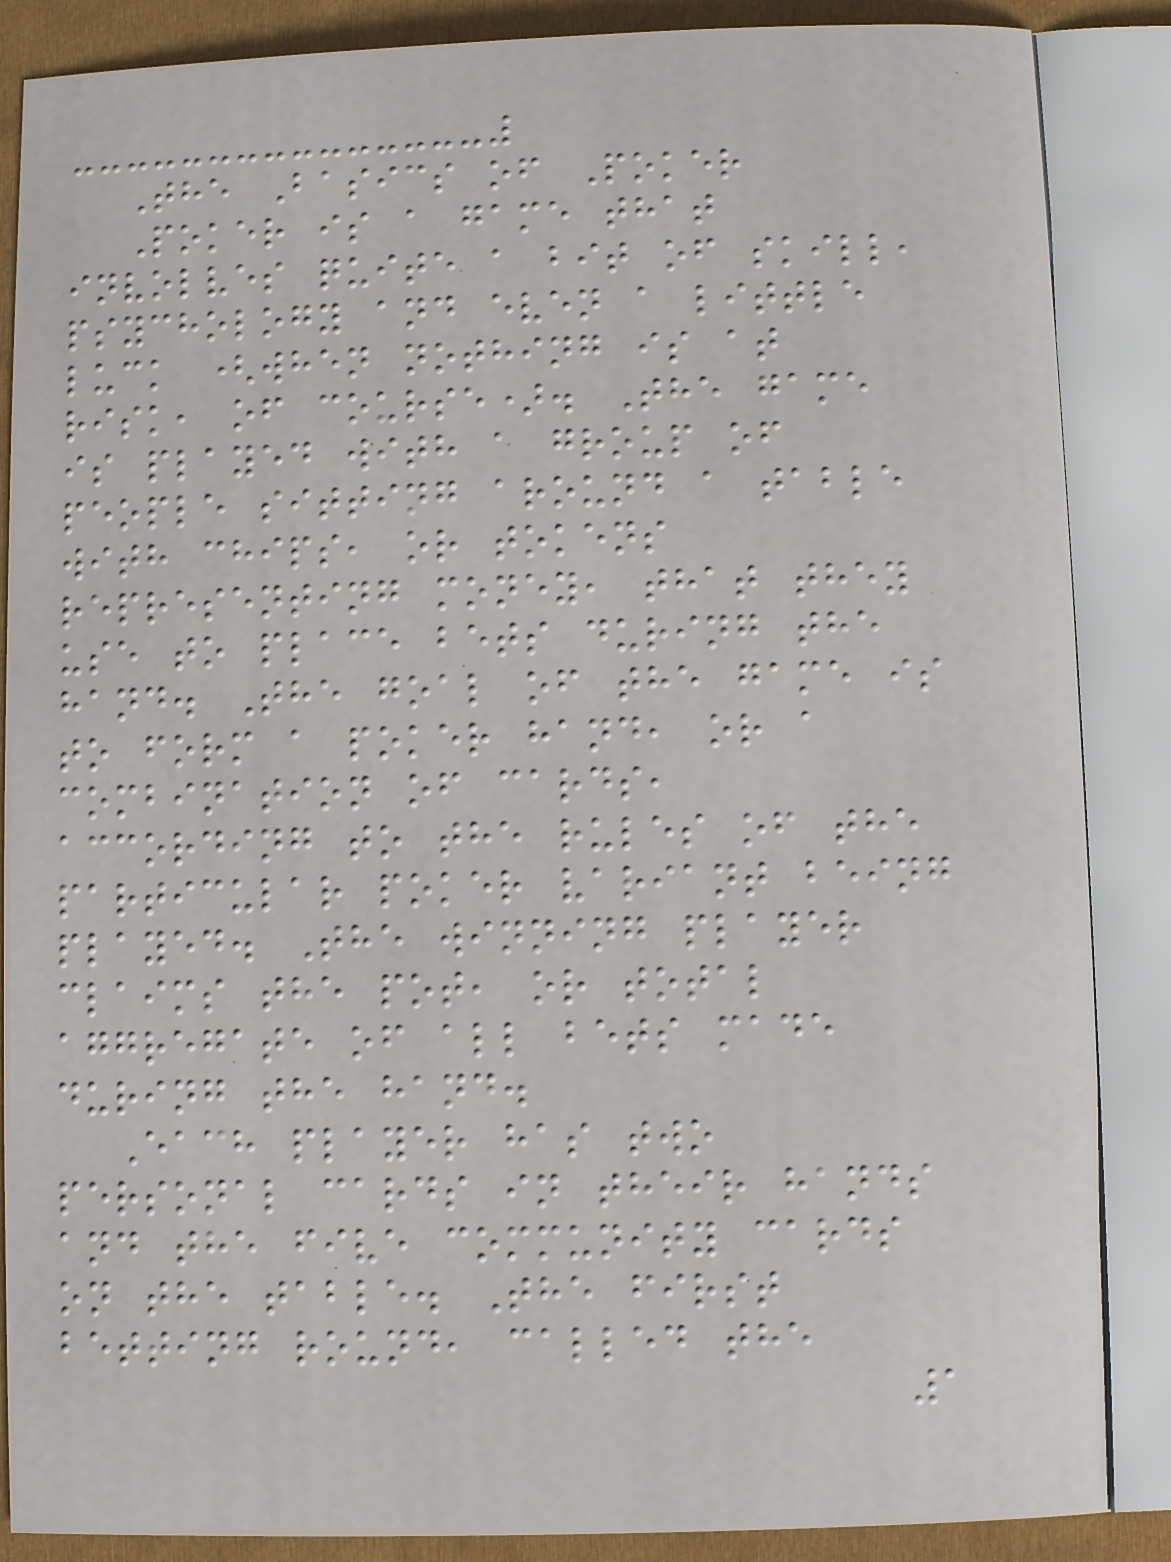The Basics of Poker
Poker is a game that
involves quite a bit of skill,
psychology and even a little
luck (when nothing is at
risk, of course). The game
is played with a group of
people sitting around a table
with chips, or tokens
representing money, that they
use to place bets during the
hand. The goal of the game is
to form a poker hand, or a
combination of cards,
according to the rules of the
particular poker variant being
played. The winning player
claims the pot, or total
aggregate of all bets made
during the hand.
Each player has two
personal cards in their hands
and the five community cards
on the table. The first
betting round, called the
1
